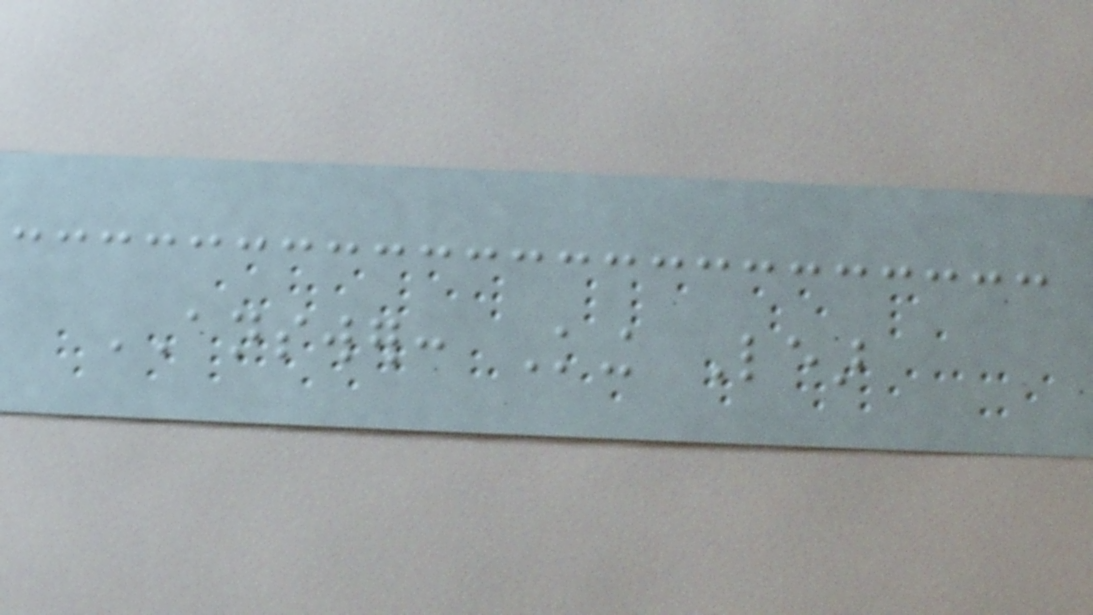ANSWER: King Lear
